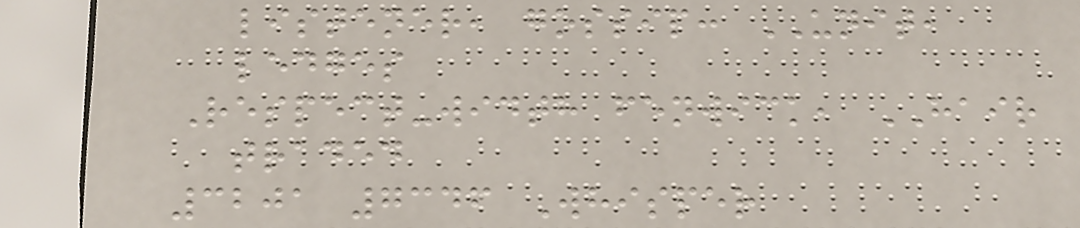listener, gossip: UNIT,
ledges
Respect-width fenwick, HAIR
traded
3201 7346 Whisper
